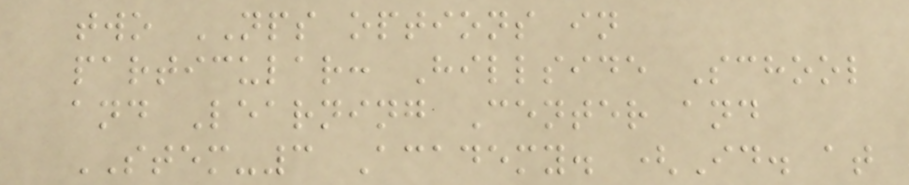two NPS options in
particular: Hillside School
and Learning Center and
STEM-3 Academy. (Id. at
